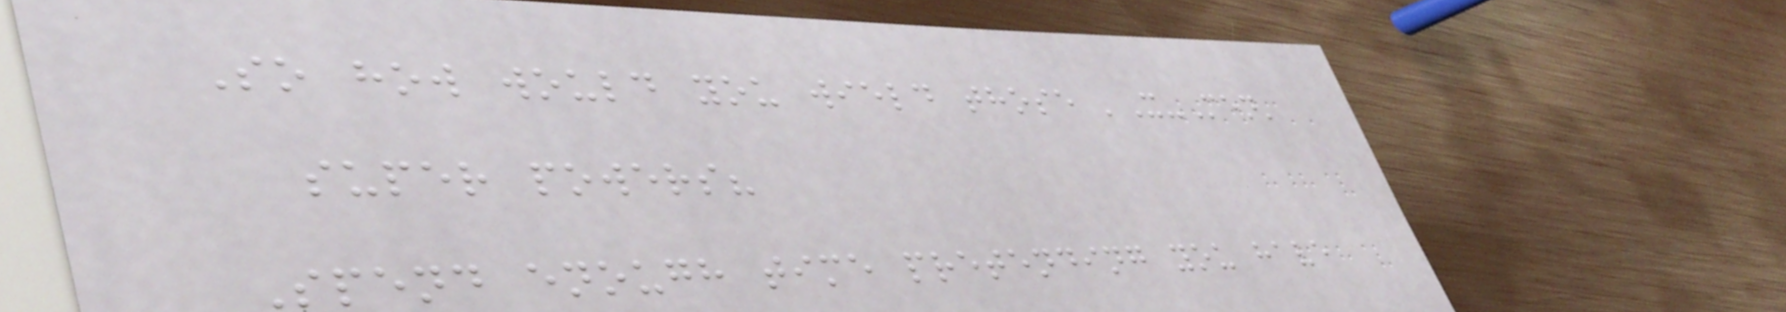So how would you wield those 'X-Men'
super powers?
Spend enough time pretending you have
